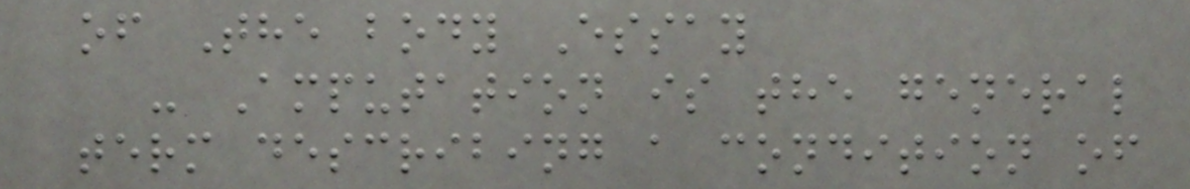of The body Essay
- Amputation is the general
term describing a condition of
